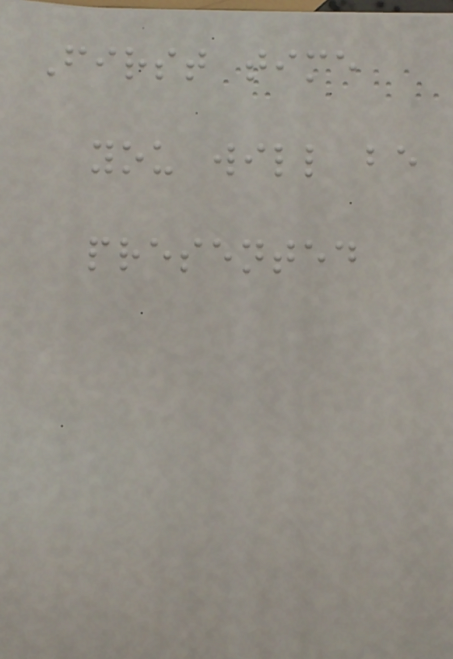First time
you will be
presented
